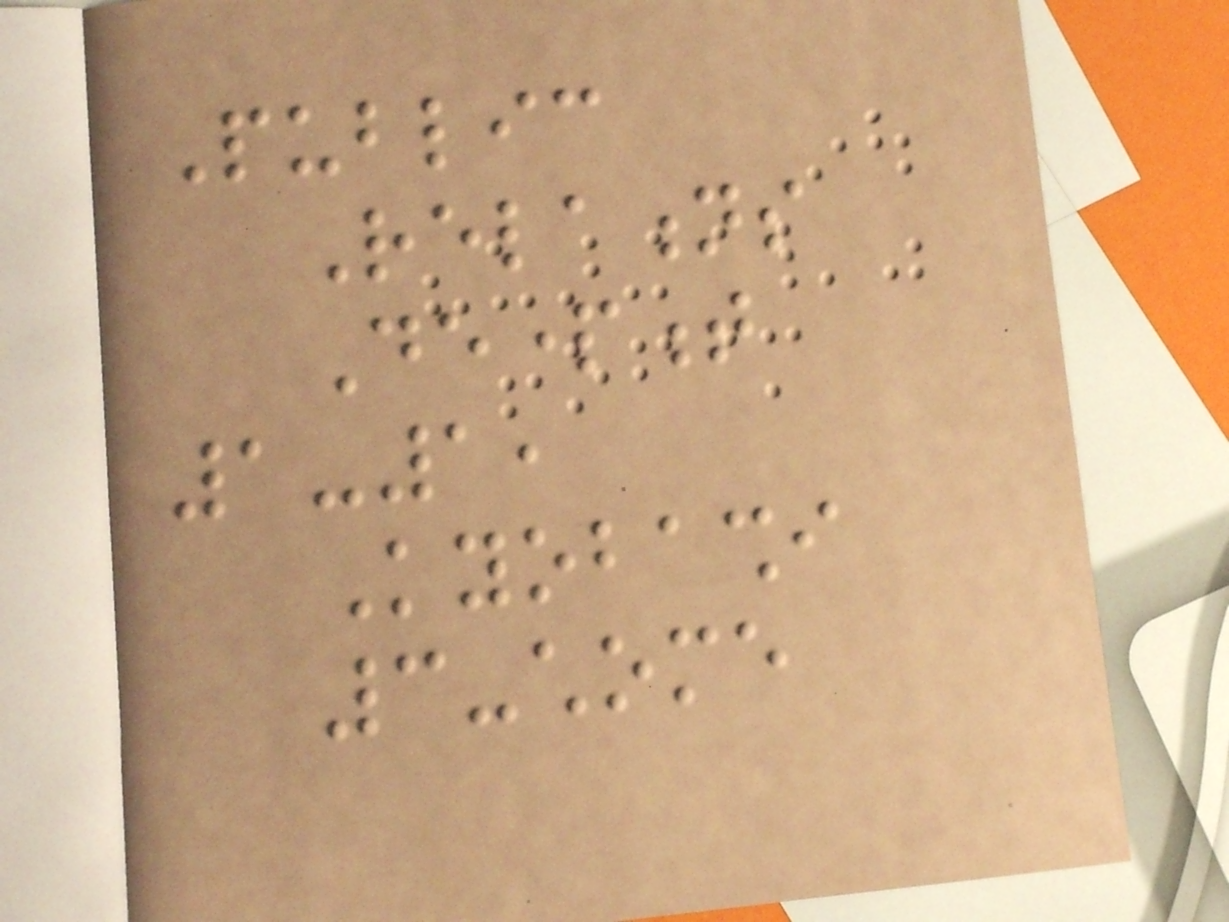Public
Relations
Department
1-1,
Kyobashi
3-chome
